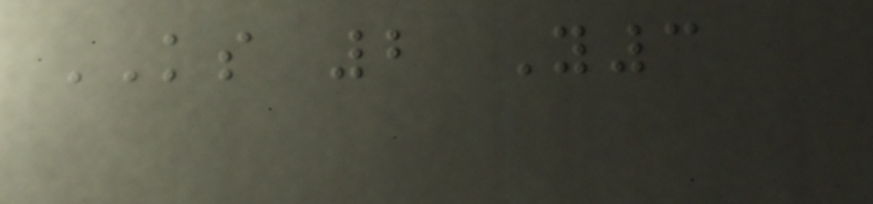KS 2 Y3
